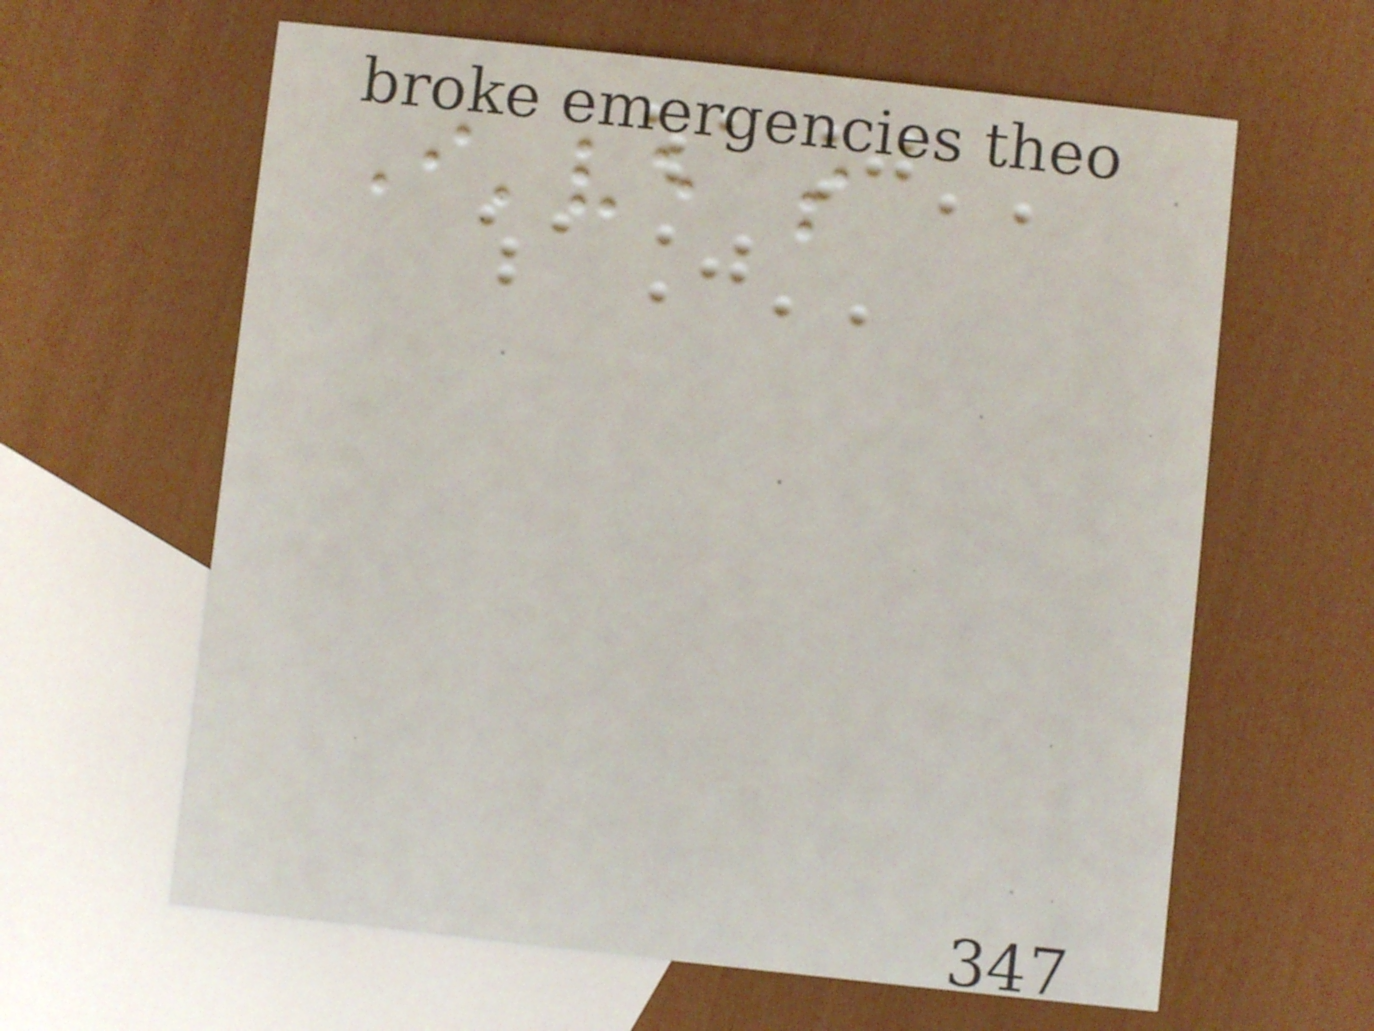I've so
